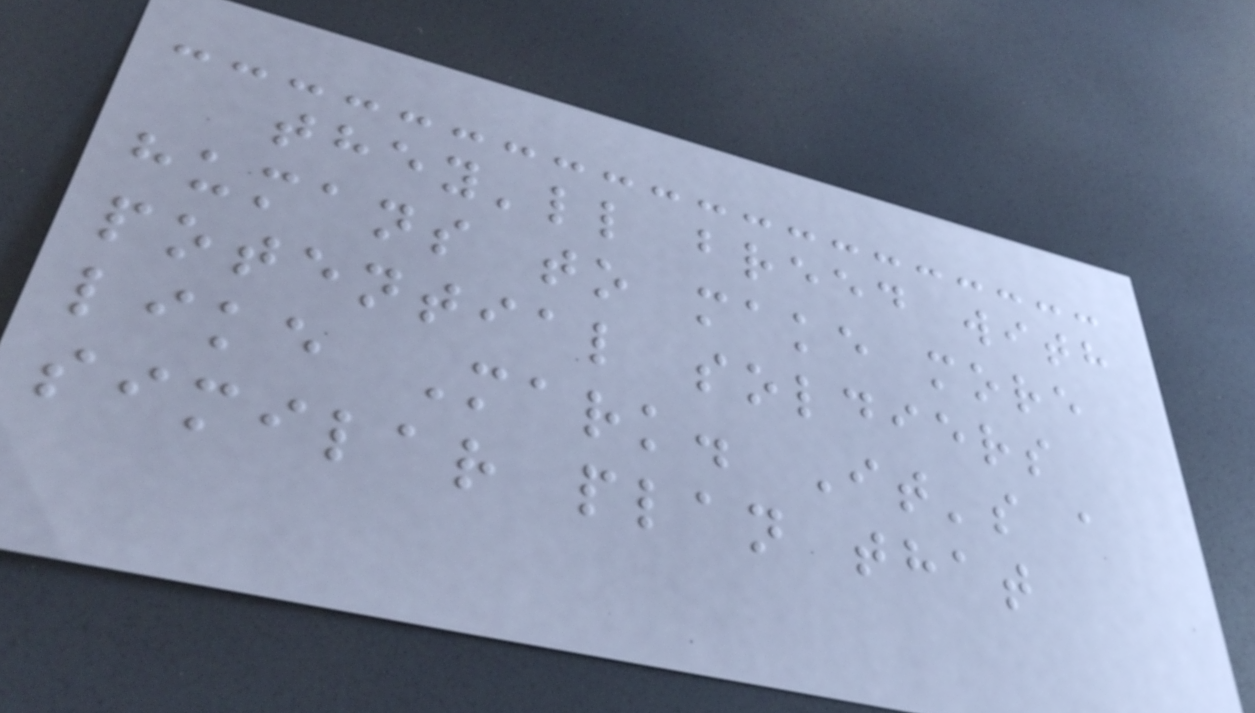they'll breed with
humans to make more
potential soldiers
like Mark. It's a
similar plan that
